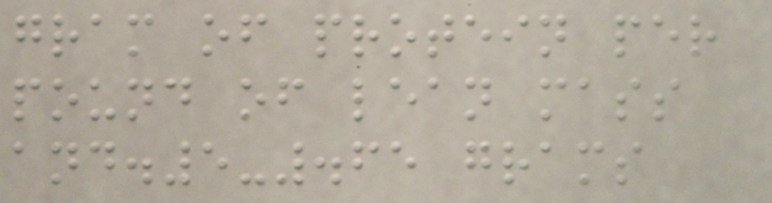gram of protein per
pound of lean mass
and.5-.65 grams
